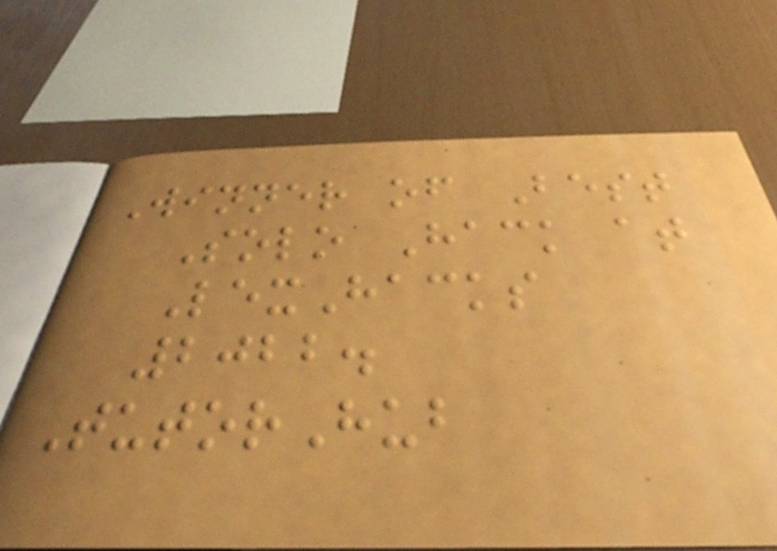Winner of Best
Solo Hack at
LexHacks
2022.
TutorHub
